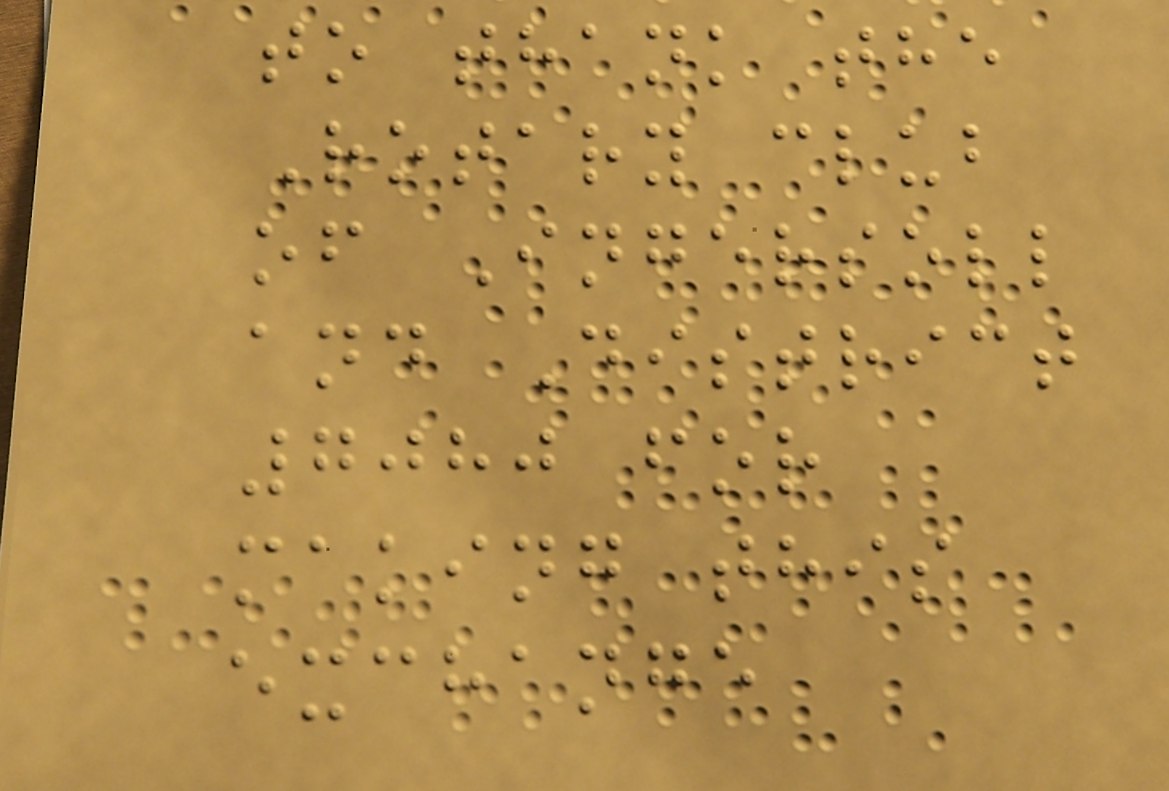to thank the
Rotary club
of Ingersoll
and District
7080 for
making this
exchange
